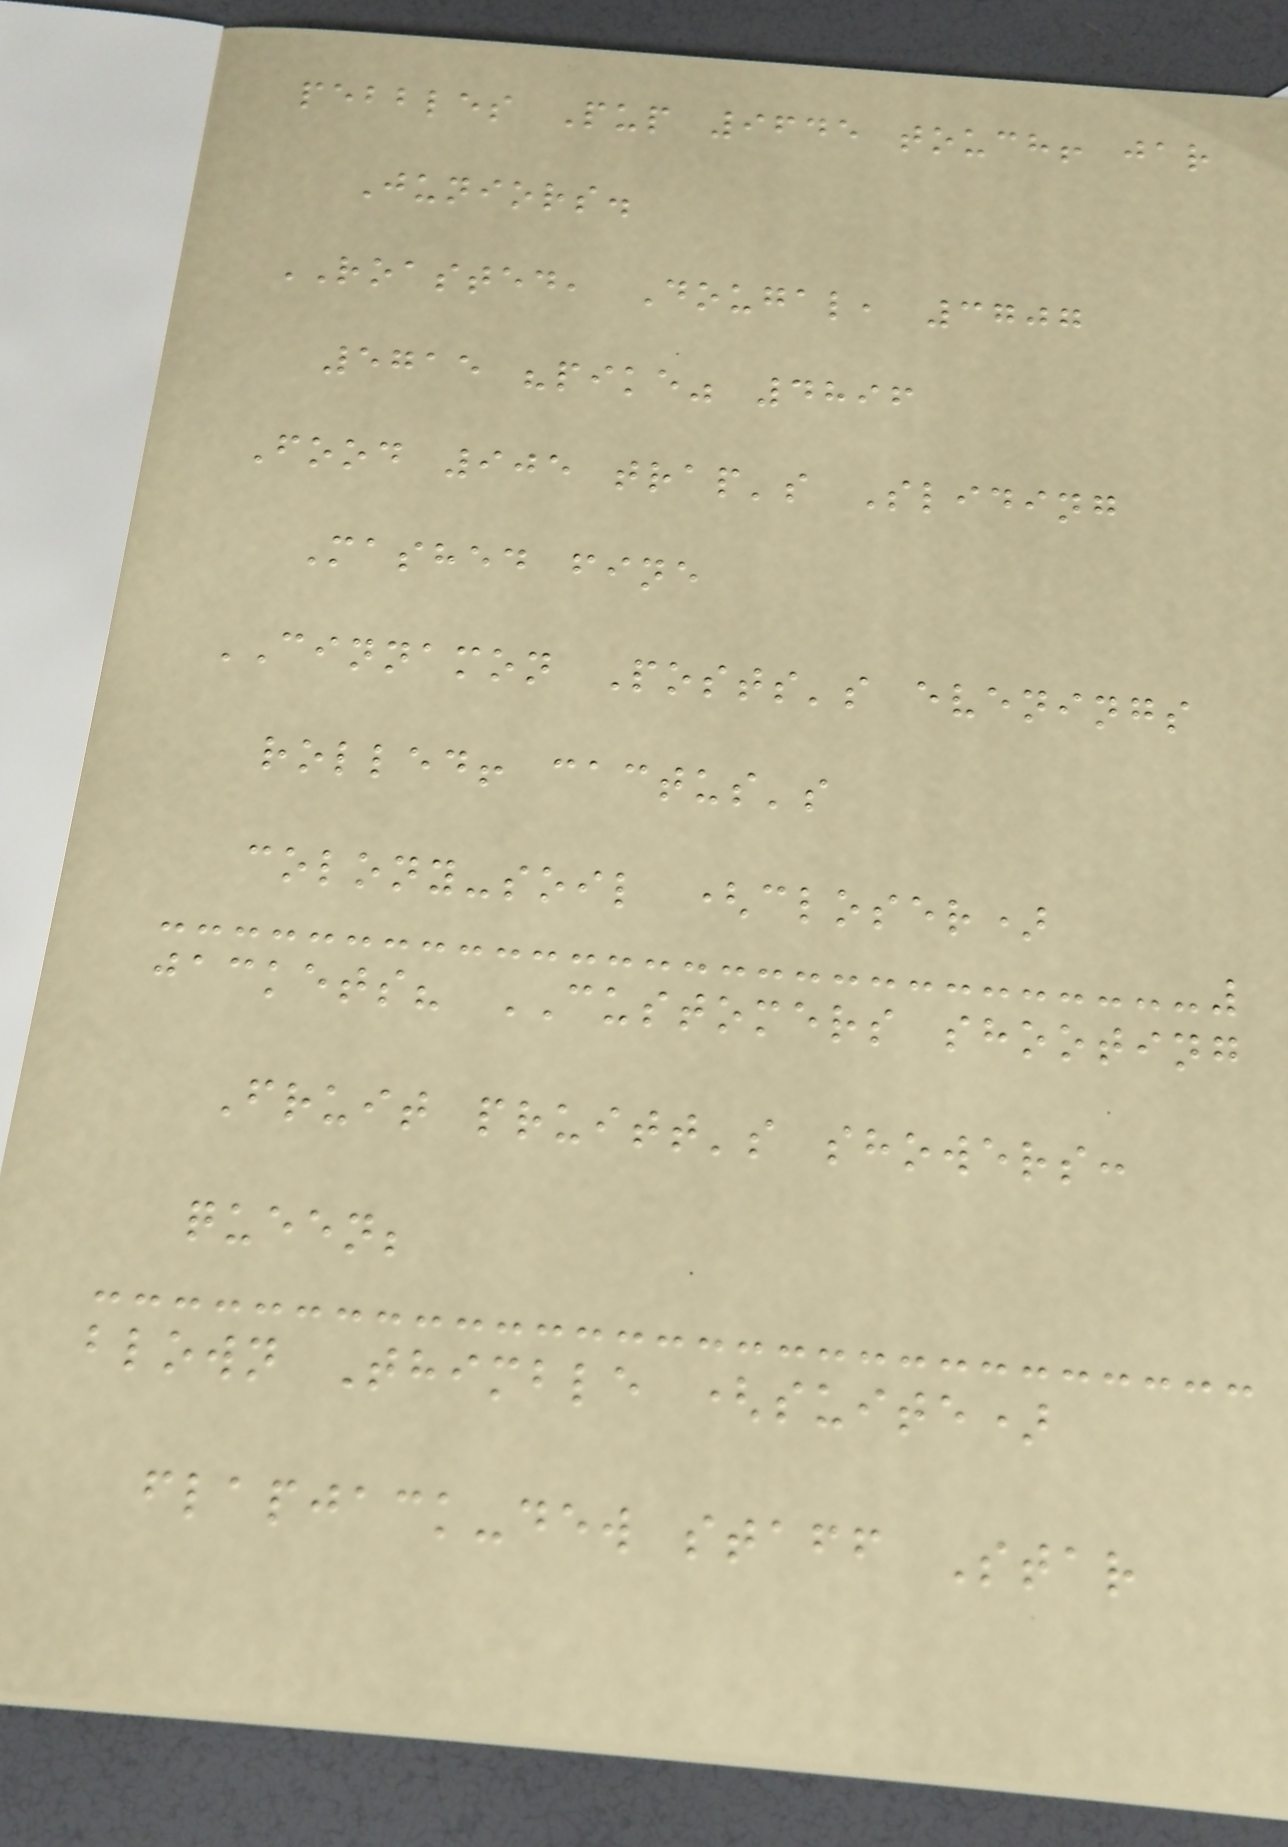pebbles Pup 9645 touch! jar
Juniors.
ROASTED, Dougal, 3707
5715 "pike" 4896
Food 905 trap's Sliding
Mashed fine
CINNAMON Posts's evenings
rolled! cactus's
colony-soil (closer)
jackets? CUSTOMERS shooting
Fruit pruitt's showers:
queen;
blown Thimble (suite)
flapjack-dew staff Star
